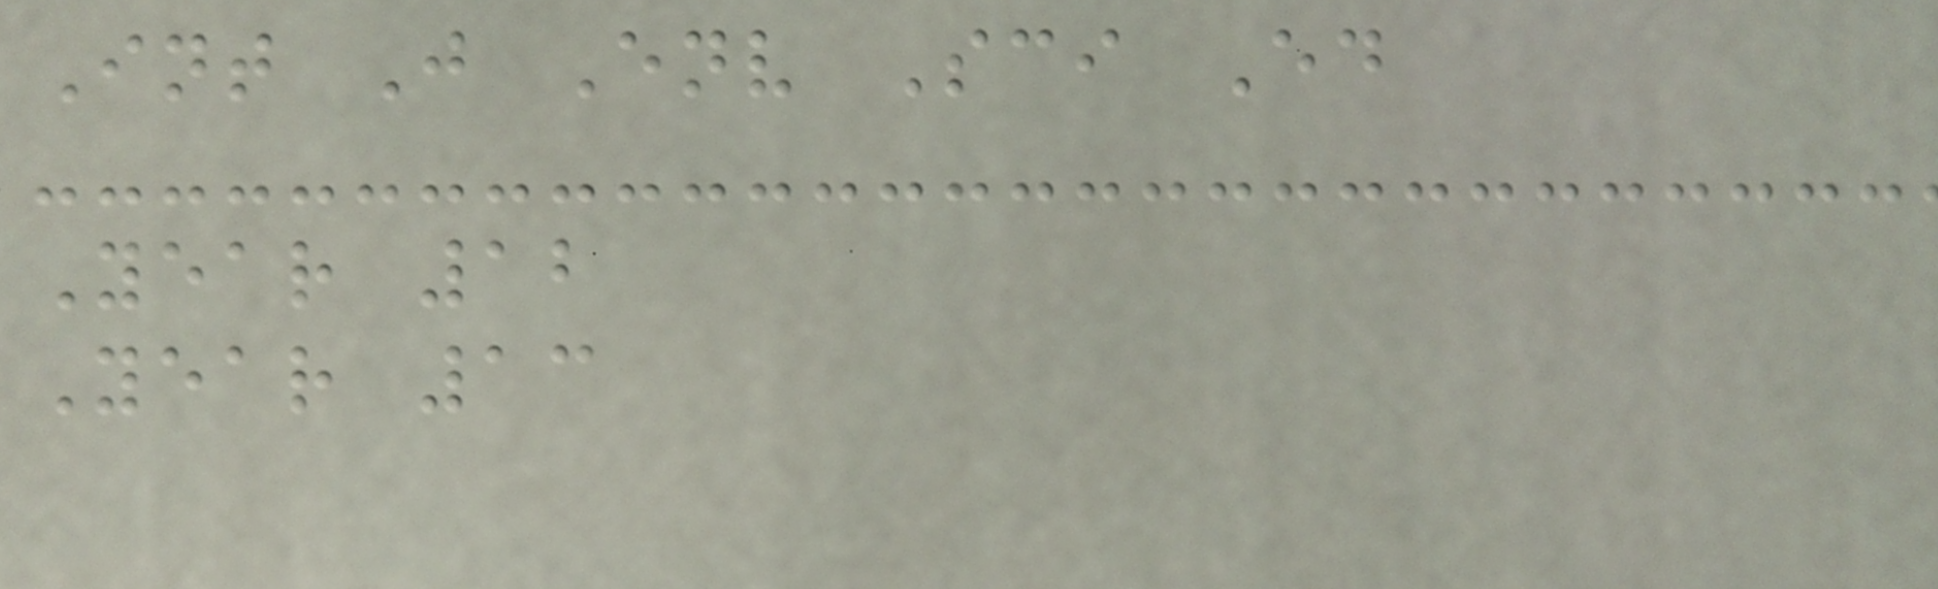Int J Env Sci Ed
Year 12
Year 13
